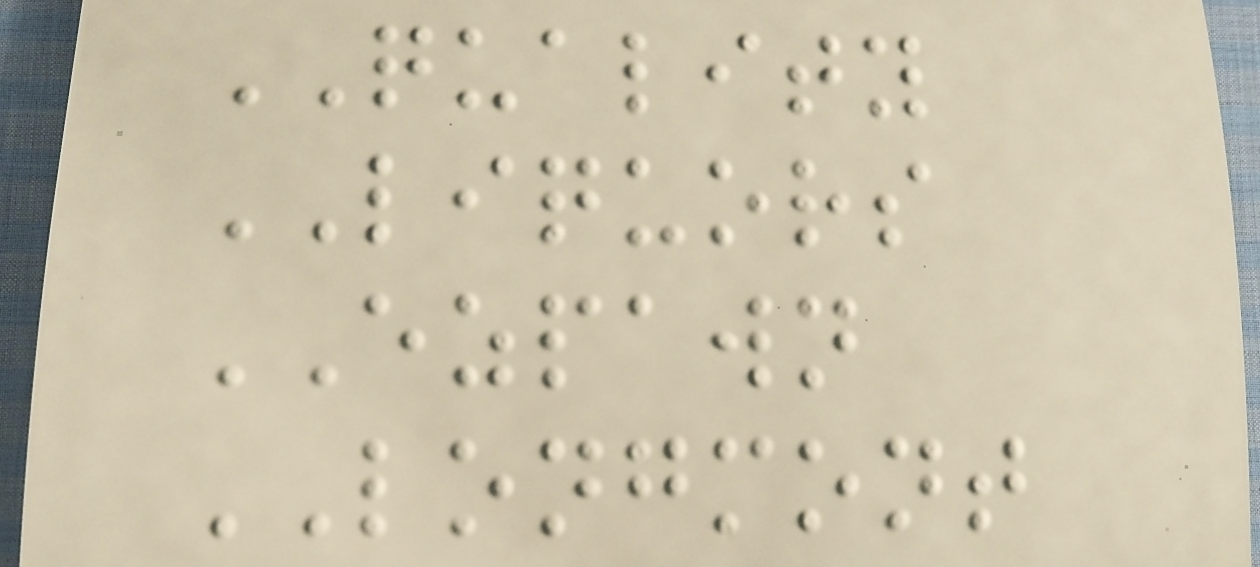QUALITY
LIQUORS
EZPAWN
LONGMONT
